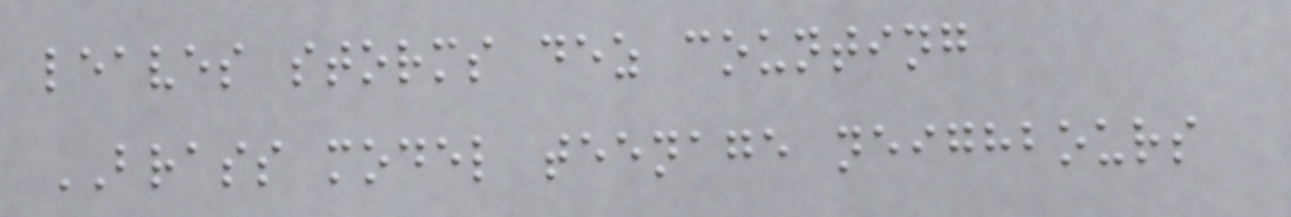leaves storms dez counting
BRASS model teenage neighbours
